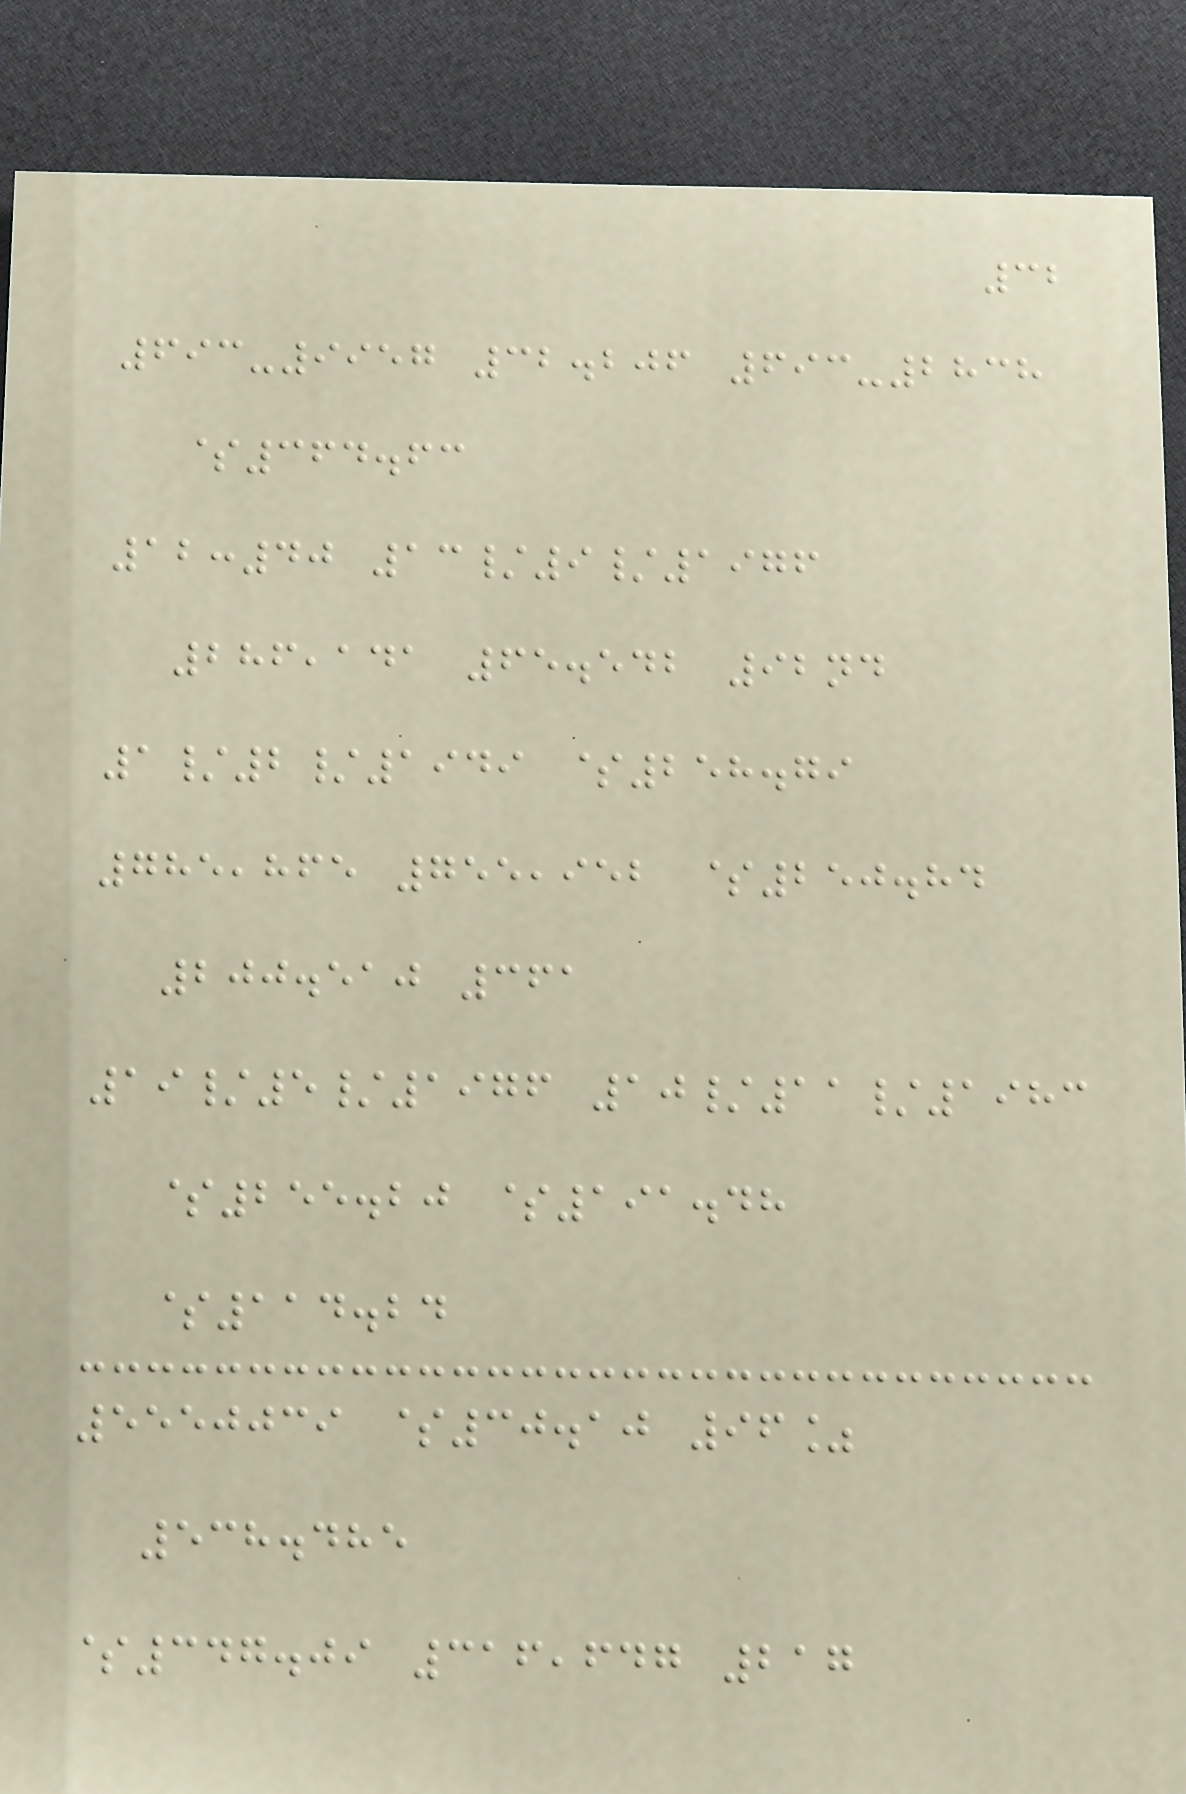32
693-9957 32.206 693-2838
$364.63
12:40 13/9/1976
286,141 65.542 92nd
1/2/1949 $258.79
785,865 755,952 $250.84
200.510 361
19/5/1976 10/11/1983
$255.20 $191.48
$114.24
5550039 $30.10 96%
538.485
$347.09 316,647 217
